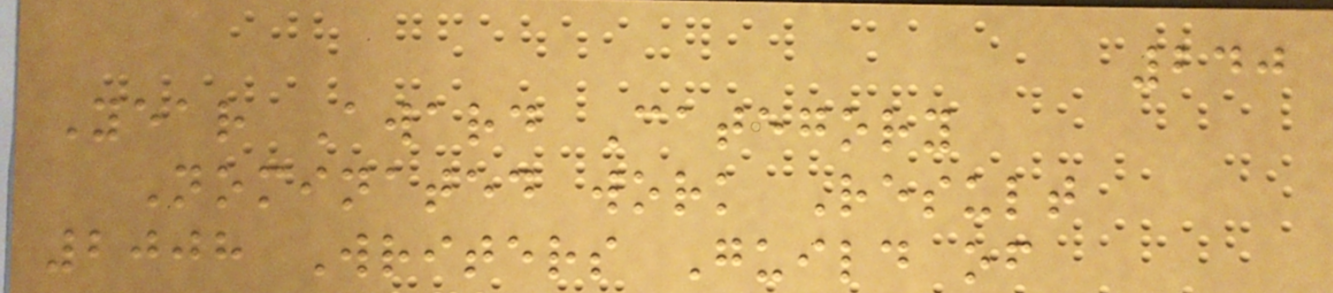240
Year Award Category
Nominated work Result
2008 Writers Guild of
